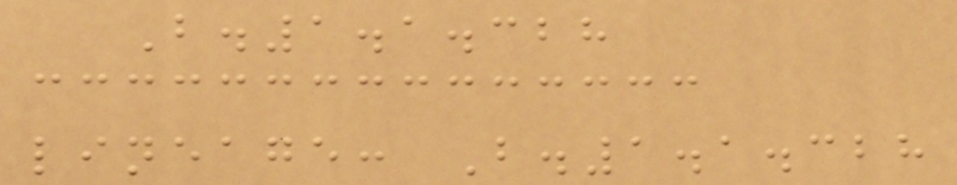B.1.1.328
lineage: B.1.1.328
